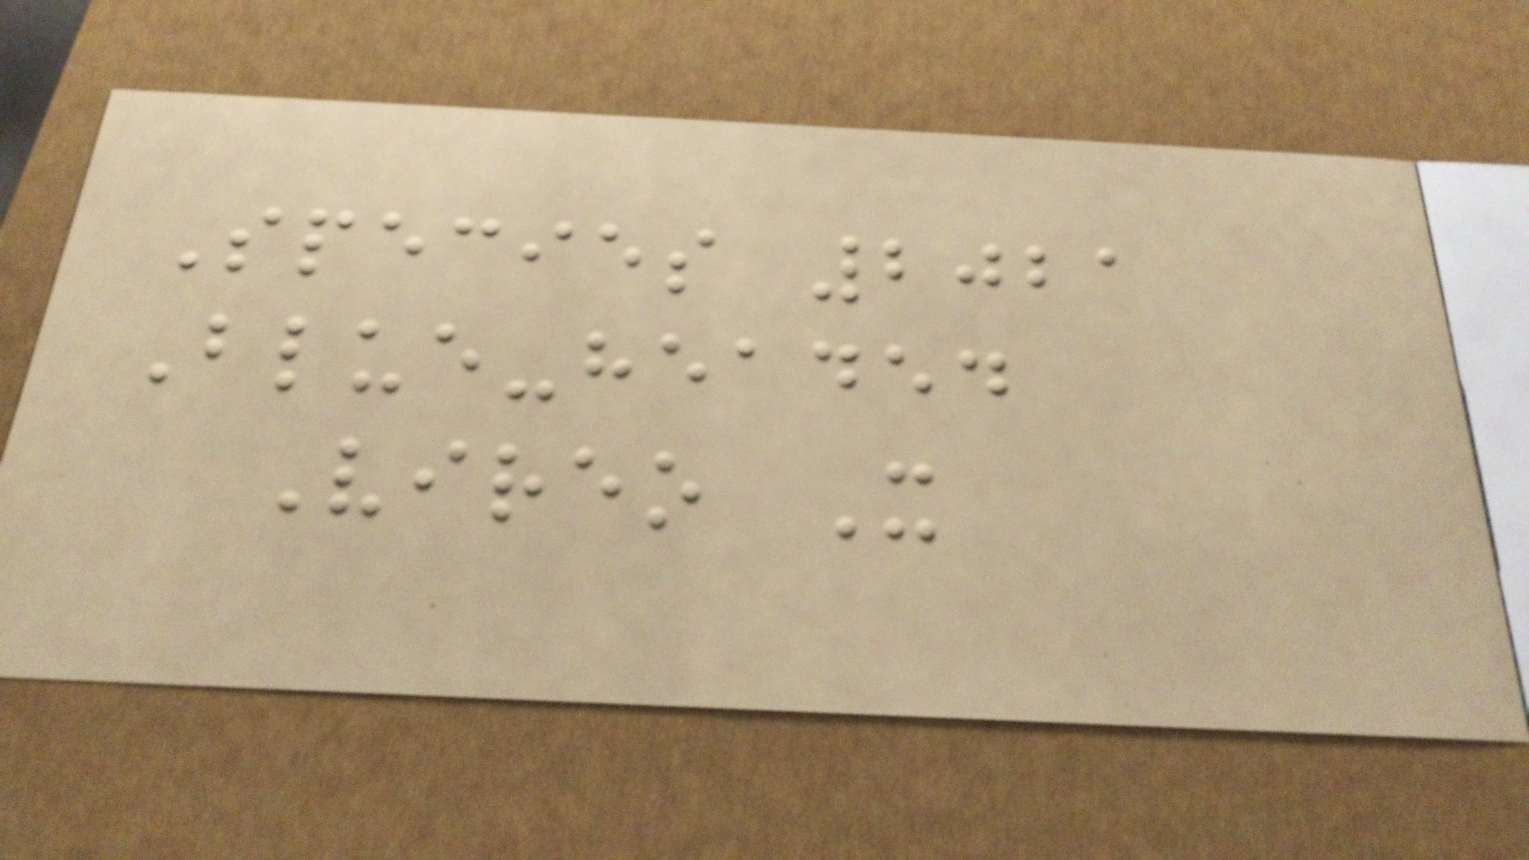Species 2021
Blue-headed
Vireo X
